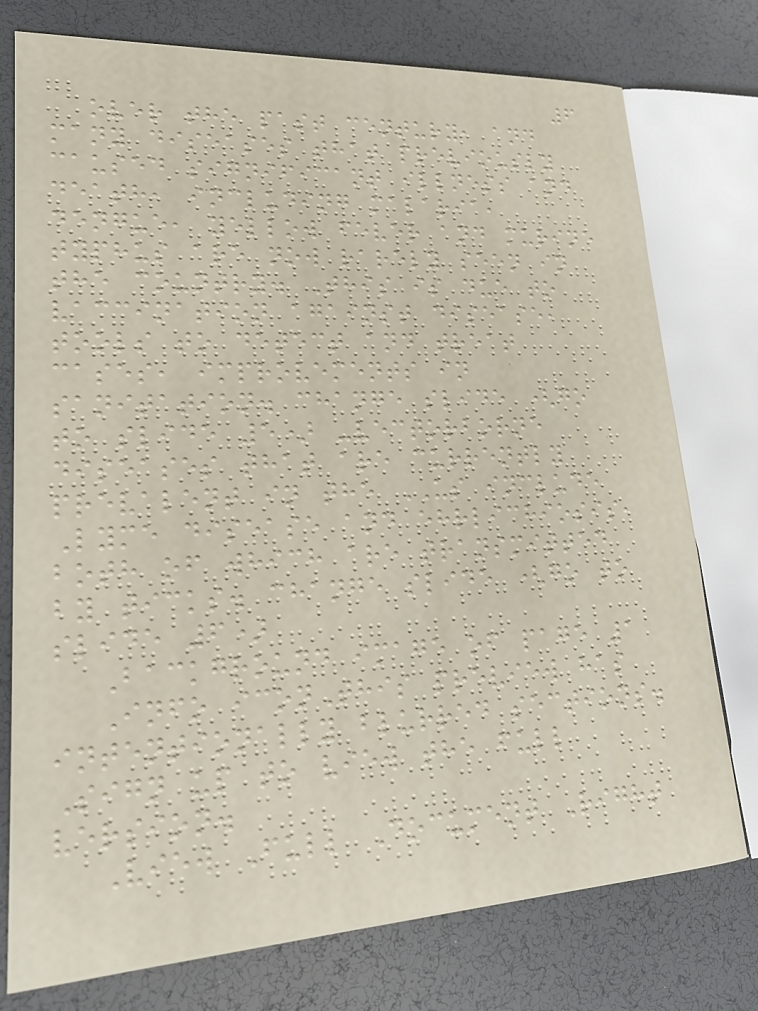6
over the past century, and
many diseases that previously
caused significant illness and
death, including malaria,
dengue, yellow fever and murine
typhus are now rarely seen in
the country. This is due to
vaccination against disease,
tools to detect and treat
cases, improvements in
sanitation. change slide (go
to slide 5) -vectorborne
diseases that are currently
prevalent in the US include
Lyme disease and ehrlichiosis,
both of which are transmitted
by ticks. change slide (go to
slide 6)
Background image of page 1
Info iconThis preview has
intentionally blurred sections.
Sign up to view the full
version.
View Full Document Right
